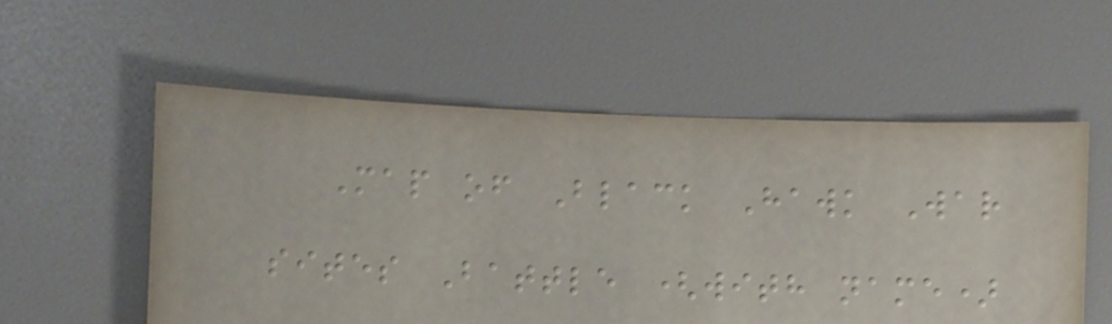Map of Black Hawk War
sites Battle (with name)
